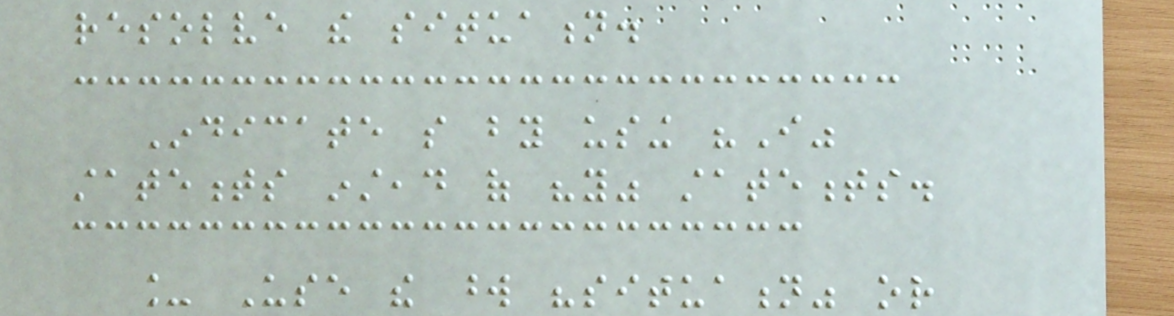resolve the situation.
Indicate so by using "I"
statements instead of "you" statements.
_ Use the word "situation" or
